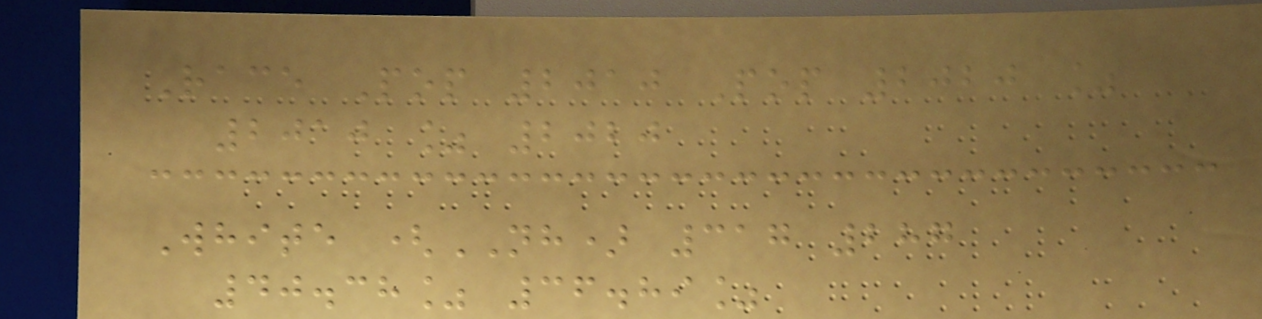Race Pop 2010 Pop 2020 %
2010 % 2020
White (NH) 317 287
40.38% 36.89%
